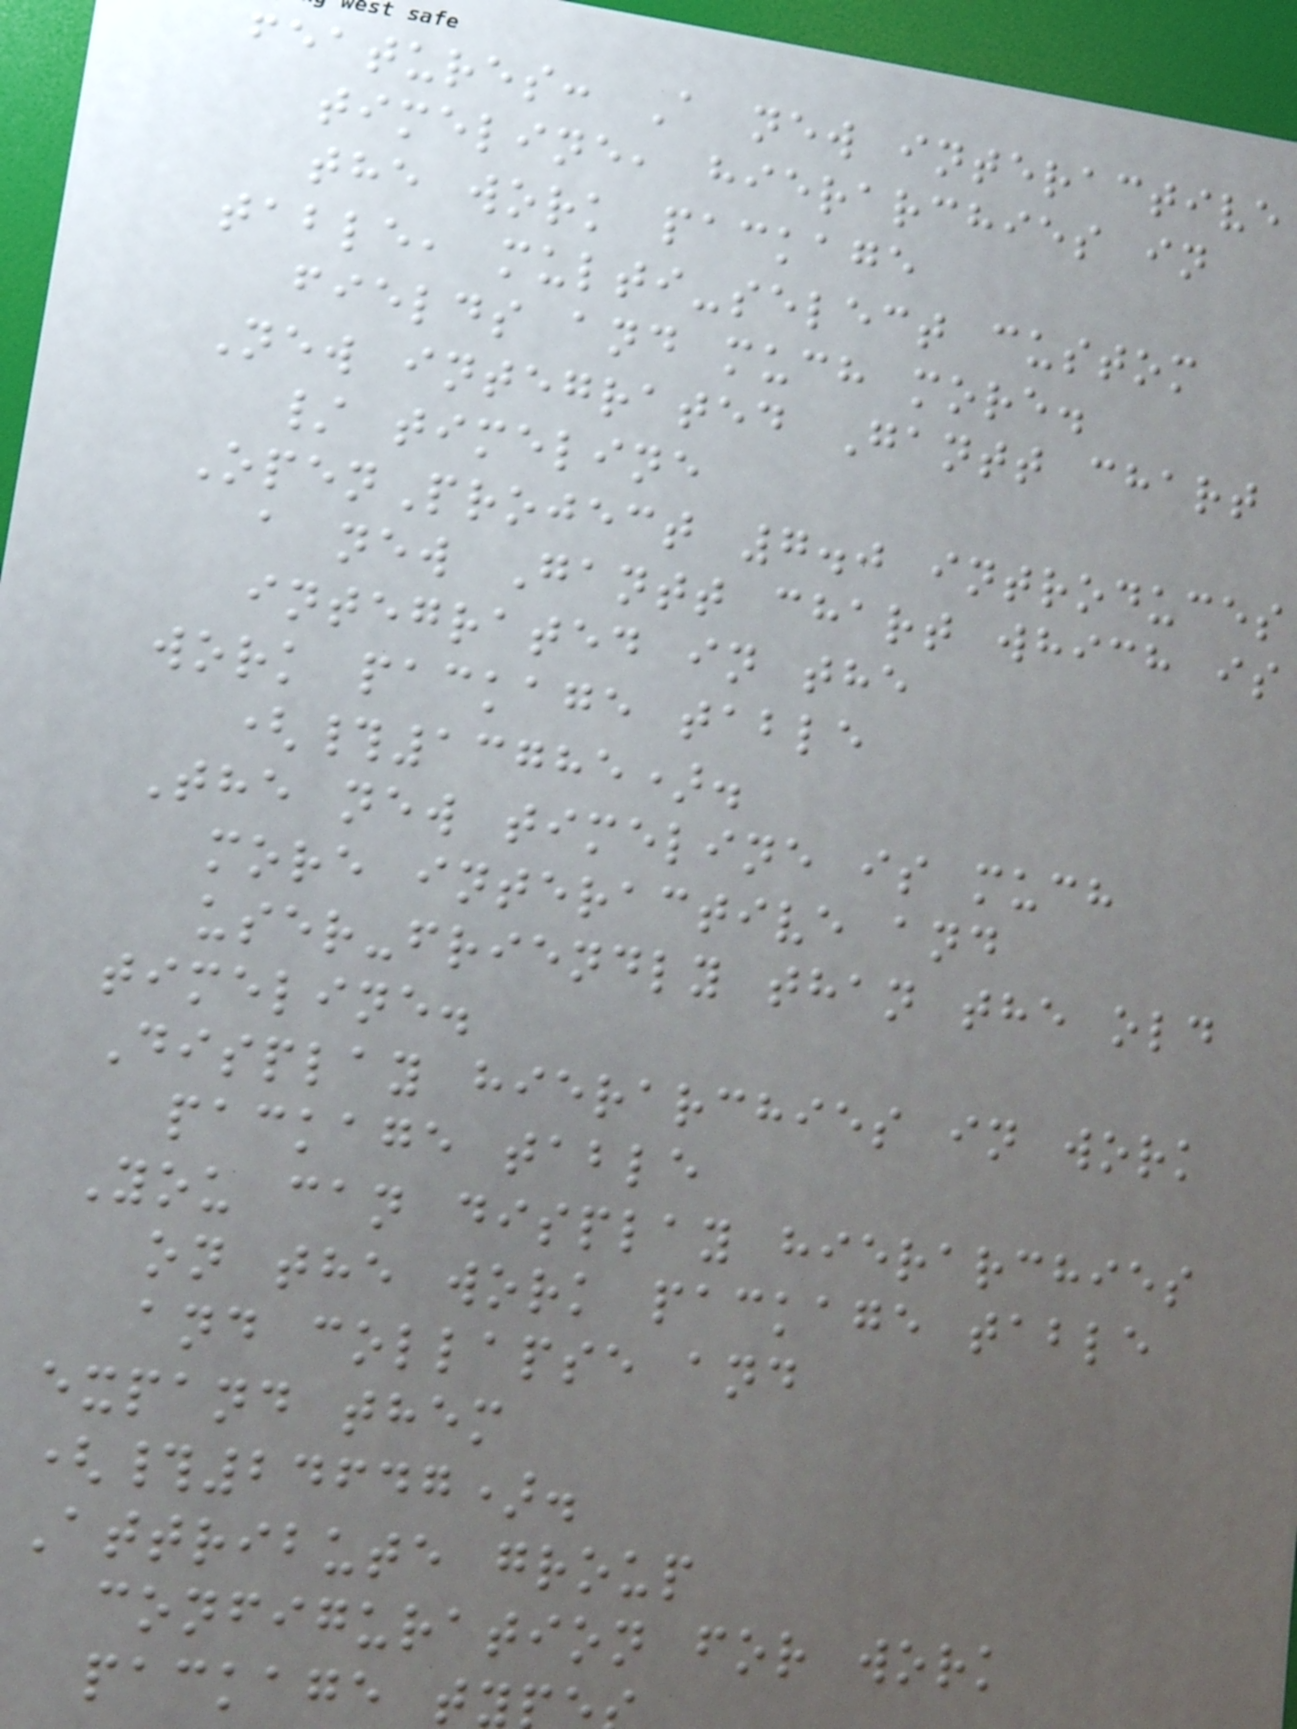features: A new interactive
timeline, hierarchies in
the work package
table, multi-select custom
fields and much more.
New integrated Gantt chart
/ timeline
OpenProject 7.0 introduces
a new Gantt chart which is
integrated in the
work package table
(#13785).
The new timeline is much
more interactive and
user-friendly than the old
timeline.
Display hierarchies in work
package table
You can display hierarchies
on the work package table
and collapse and
expand them
(#24647).
Attribute group
configuration for work
package ty
